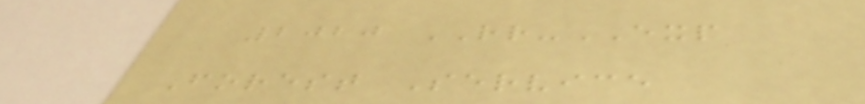2020 RR-EXP
Forest Service
